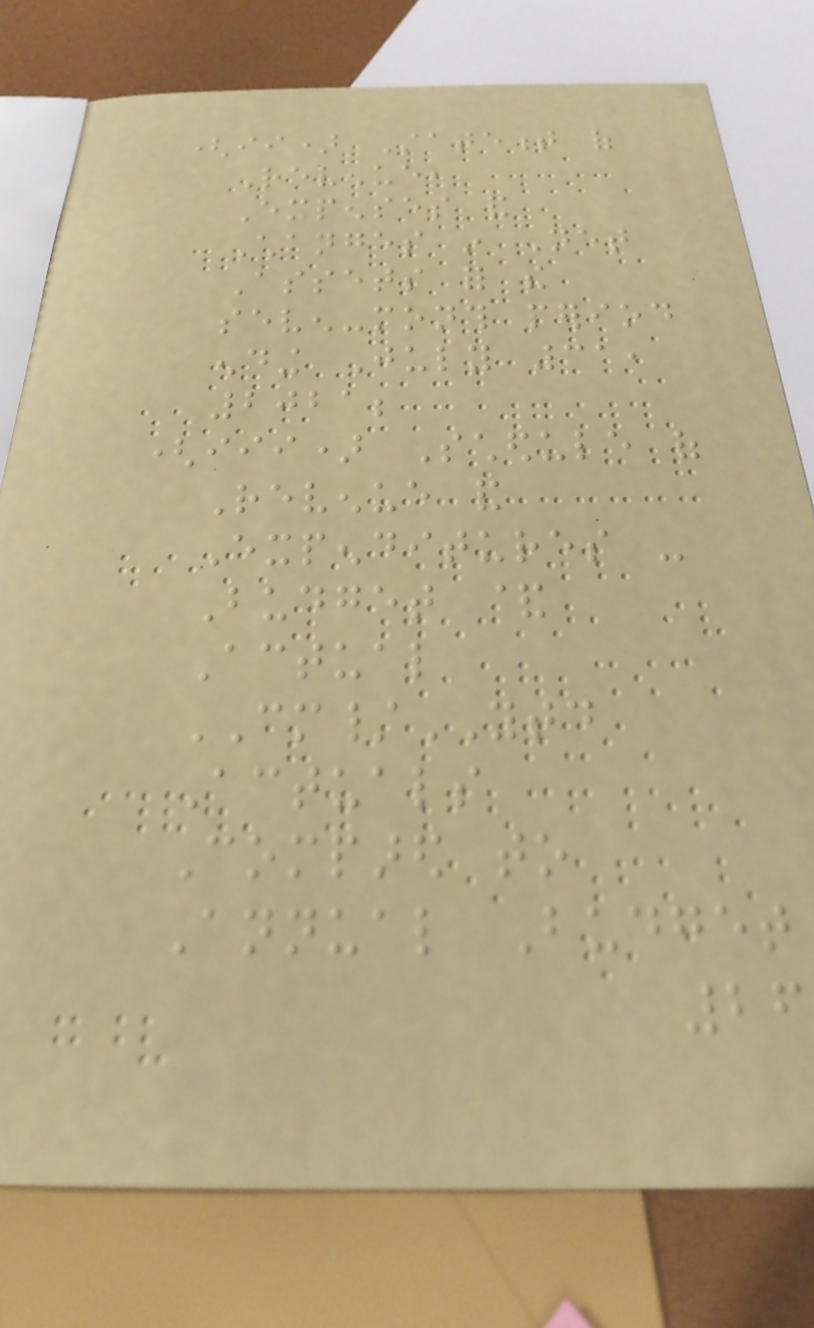(ii) Statement of
Revenue,
Expenses and
Changes in Net
Assets for the
seven-month period
ending July 31,
2021;
(iii) Schedule of
Revenue and
Expenditures -
Budget &
Actual
CM/YTD
Actuals
Compared to
Annual Budget
26
